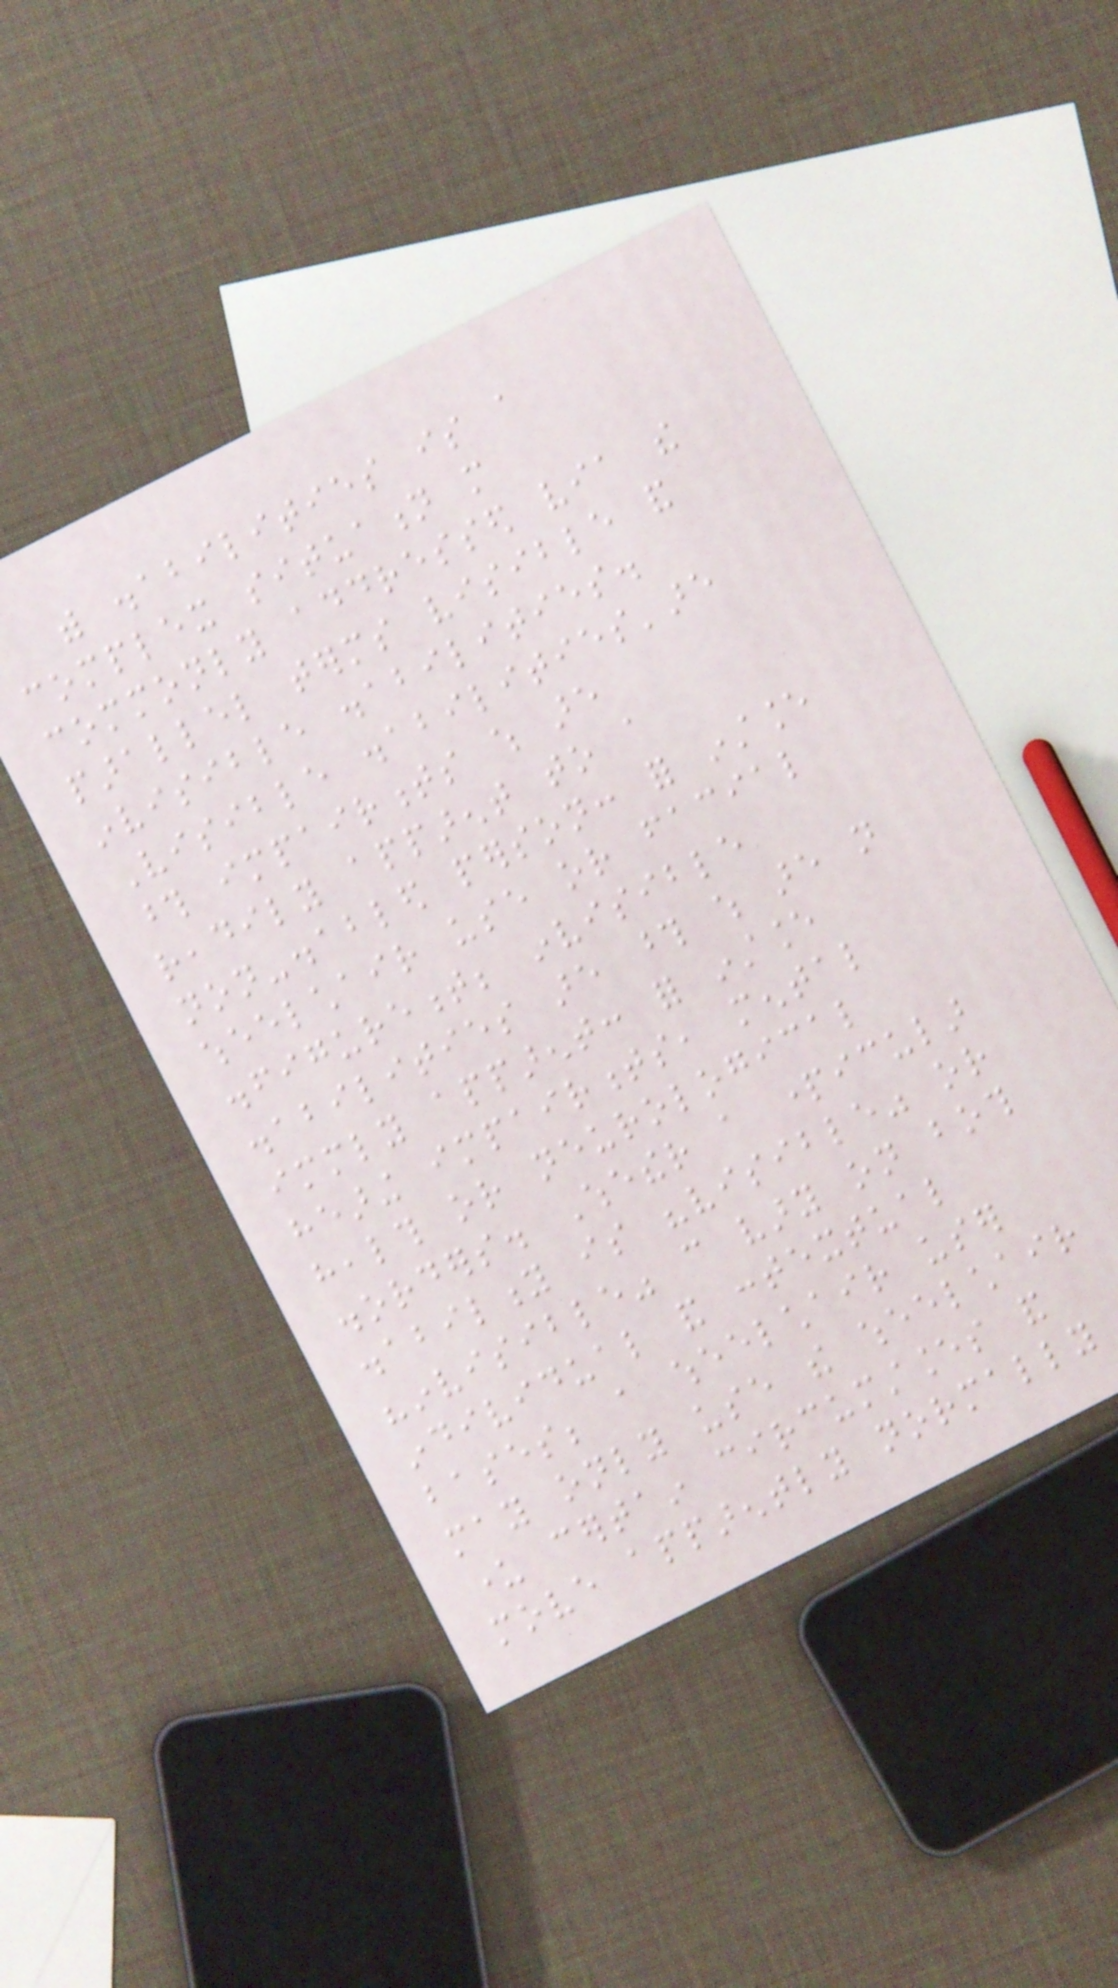with disabilities is a
complex situation more
commonly addressed via the
parallel terms visible and
invisible disabilities.
Visible disabilities'are
those impairments which are
readily apparent to a
non-disabled person: for instance
wheelchair use or facial
disfigurement; invisible
disabilities are those which are not
immediately apparent: for instance
hearing impairments, mental
health or neurological
disorders. Whether a particular
disability is "visible" or
"invisible" can vary on both
individual and contextual
bases; a wheelchair user
may only use the wheelchair
under certain circumstances and
move apparently normally
